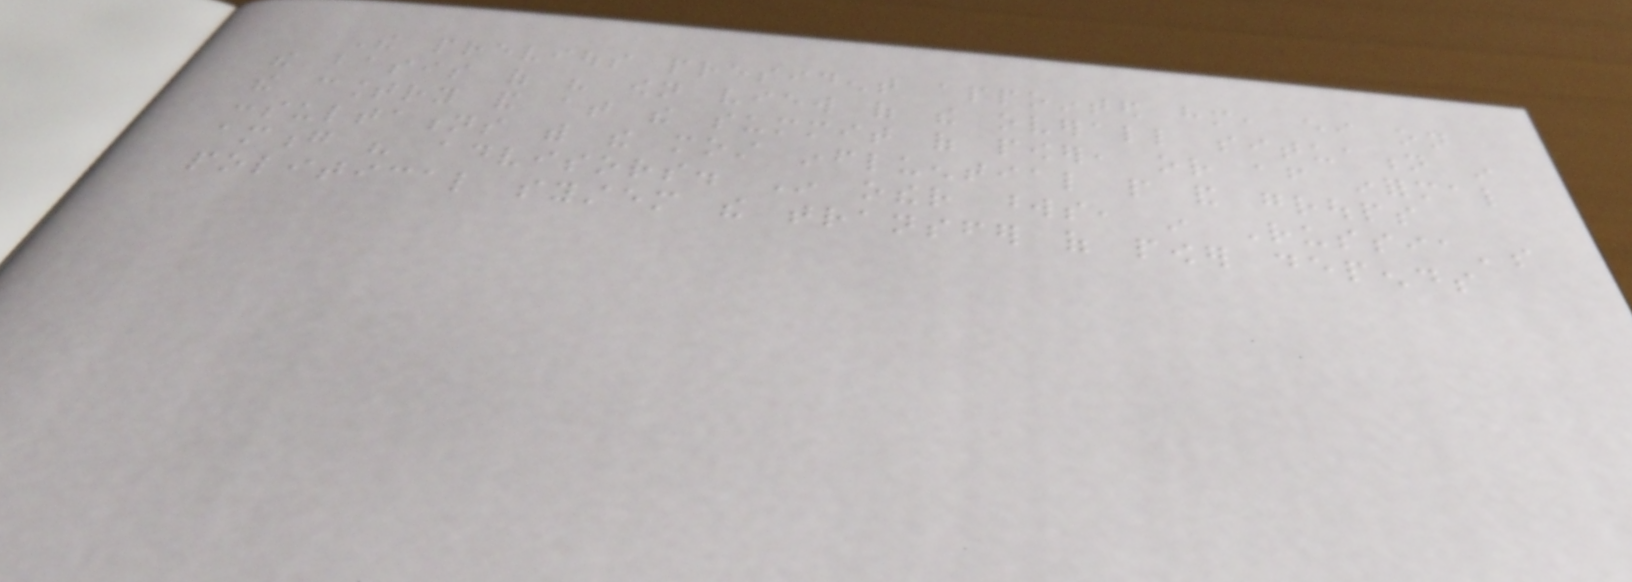The previous president appointed him, either on
the basis of his own view of the overall situation in
the country and at the summit of power, or after informal
consultations with the most influential people and groups
among his advisors. In other words, in Russia's
political system the transfer of power depends
